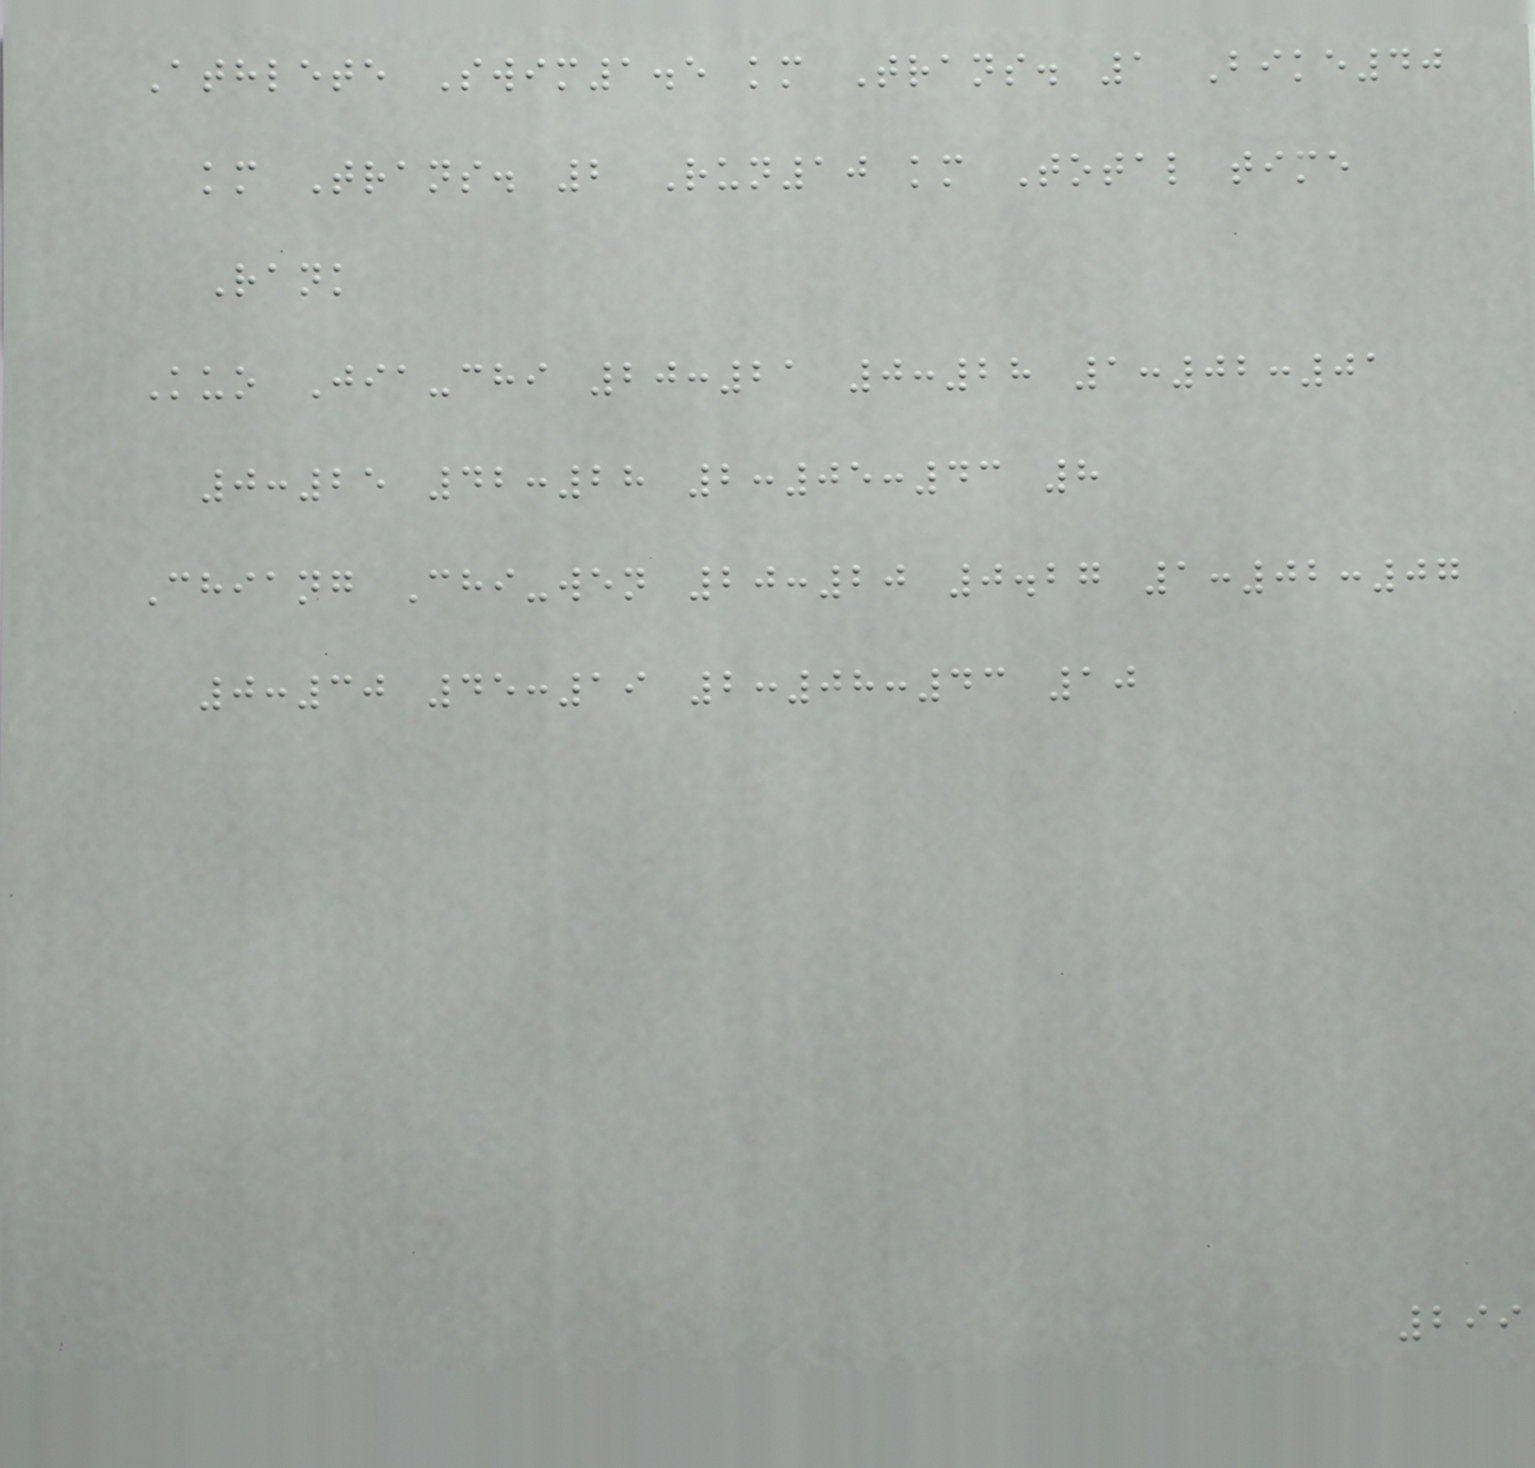Athlete Swim1.5 km Trans. 1 Bike40
km Trans. 2 Run10 km Total time
Rank
Kuo Jia-chi 20:21 0:28 1:02:01
0:25 42:28 2:05:43 8
Chiang Chi-wen 20:20 0.27 1:02:07
0:30 45:19 2:08:43 10
299
